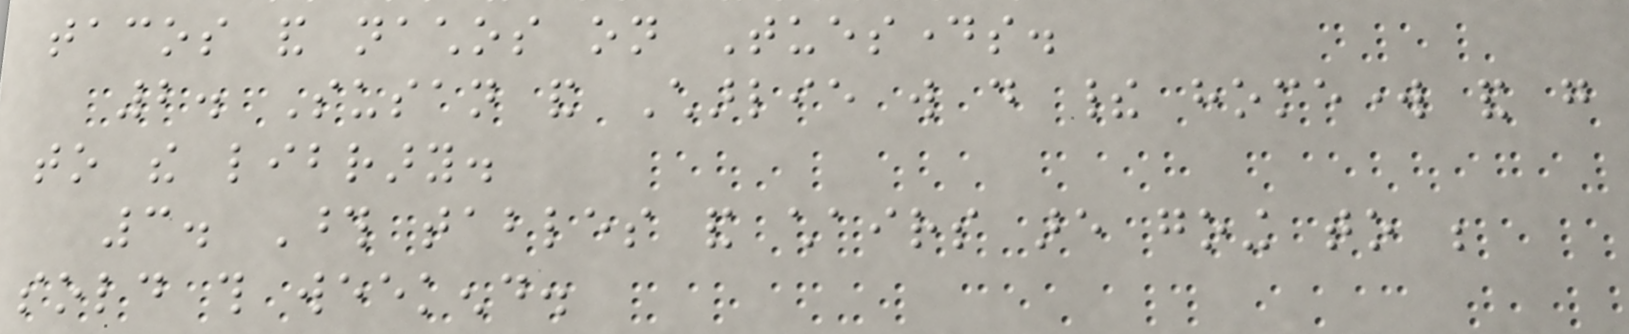tacos and nachos on Tuesdays.
2. Susan and Charlie will do their homework and go
to the library.
3. Those tables and chairs are going to be
sold this weekend.
